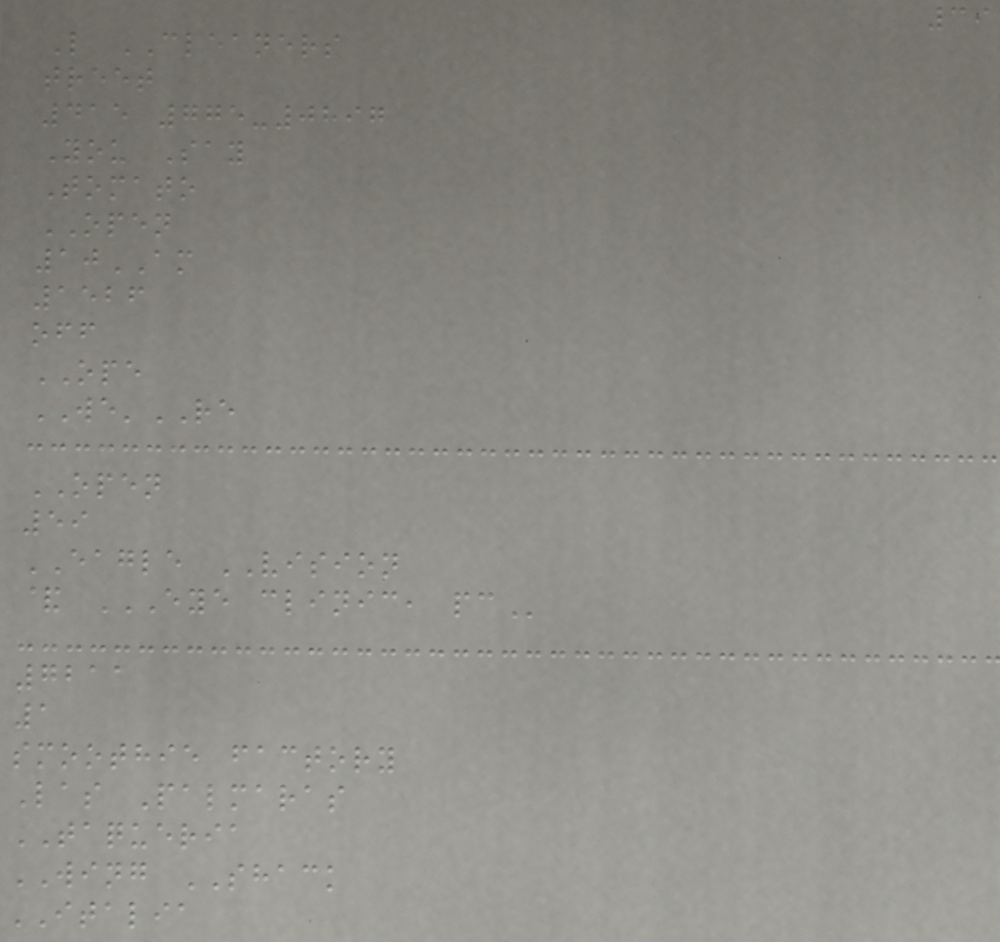39
L CLEANERS
treet
415 775-0897
You Say
Tomato
OPEN
10AM
1526
off
OPE
WE'RE
OPEN
59
EAGLE VISION
& EYE CLINIC, PC
7211
1
smoothie factory
Las Palmaras
TAQUERIA
WING SHACK
ITALIA
